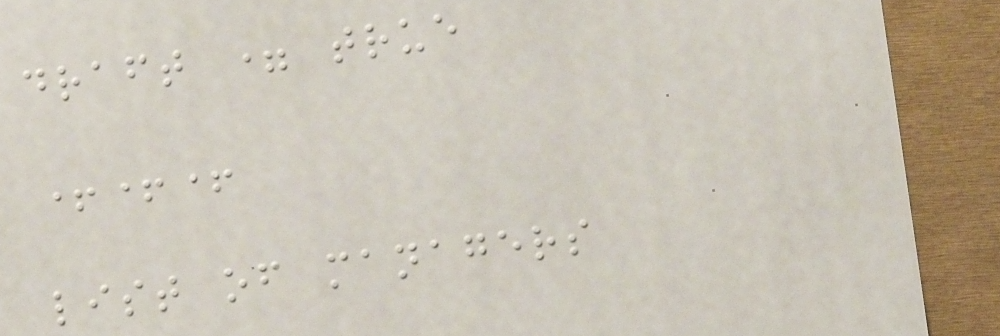draft = true
+++
list of managers
